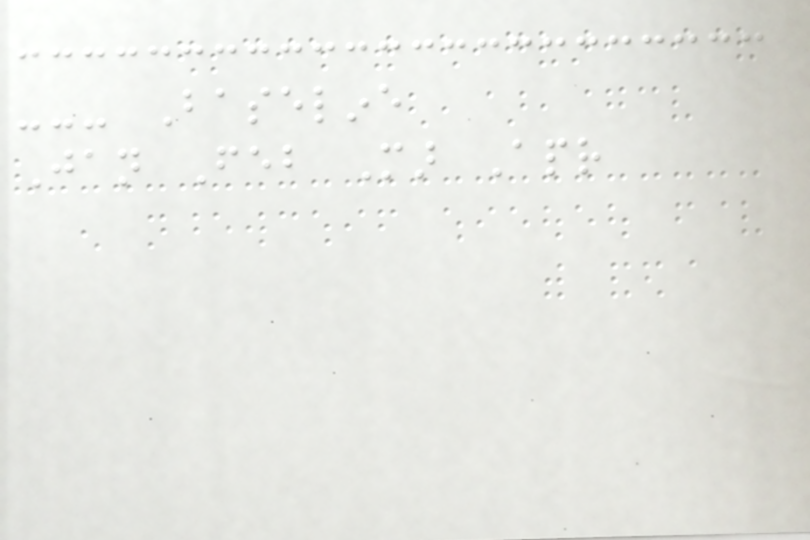--- Baseline
Jan Feb Mar Apr
